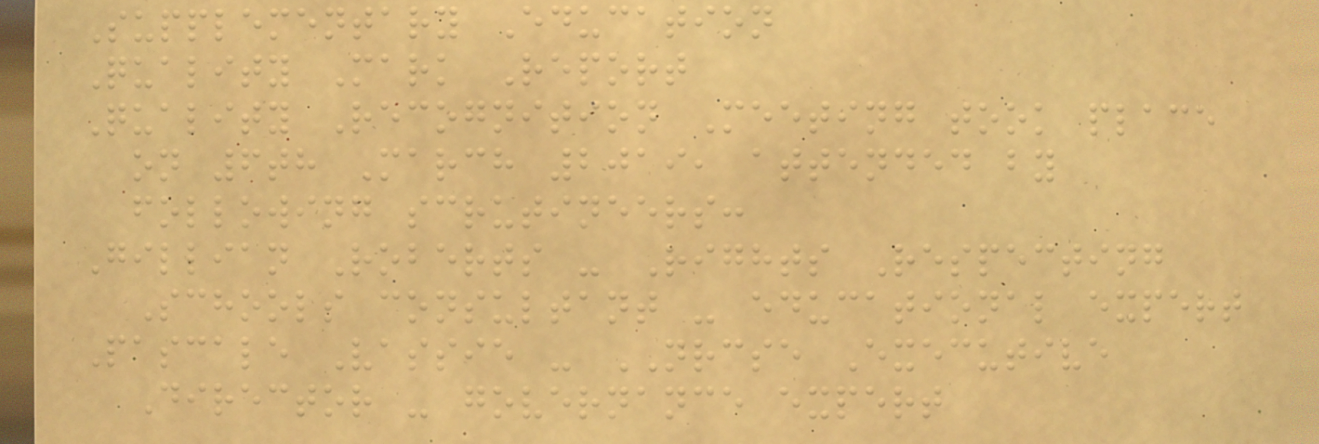Supplementary Education
Quality Mark Report
Quality Recognition Meeting took place
on 6th March 2019, attended by
following scrutineers:
Gillian Roberts - Rights Respecting
Schools consultant - educational expert
Pascale Vassie - NRCSE Executive
Director - governance expert
